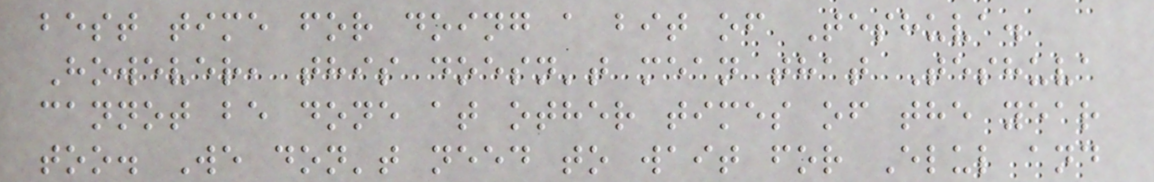best time for doing a bit of Teshuva.
However, this doesn't mean that Teshuva
cannot be done at other times of the year
too. We don't need to wait for Elul and
